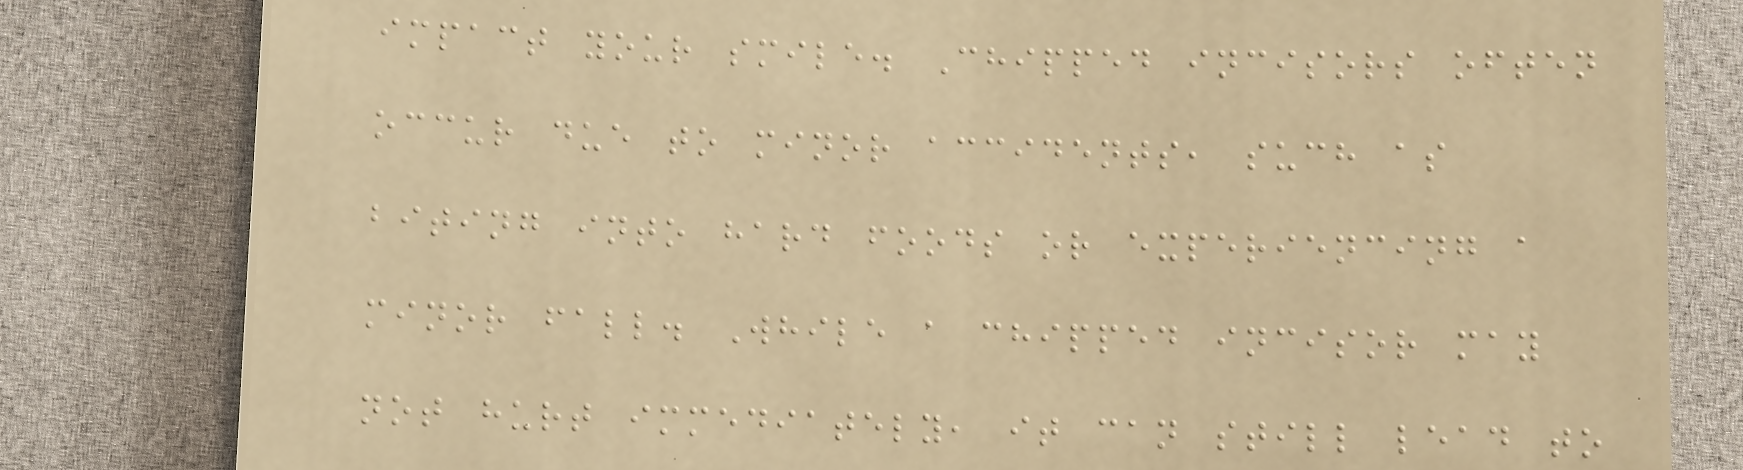impact your smile. Chipped incisors often
occur due to minor accidents, such as
biting into hard foods or experiencing a
minor fall. While a chipped incisor may
not hurt immediately, it can still lead to
